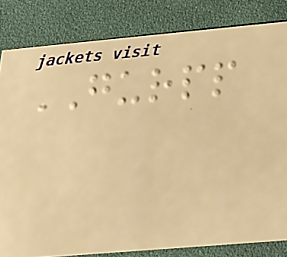GURPP
